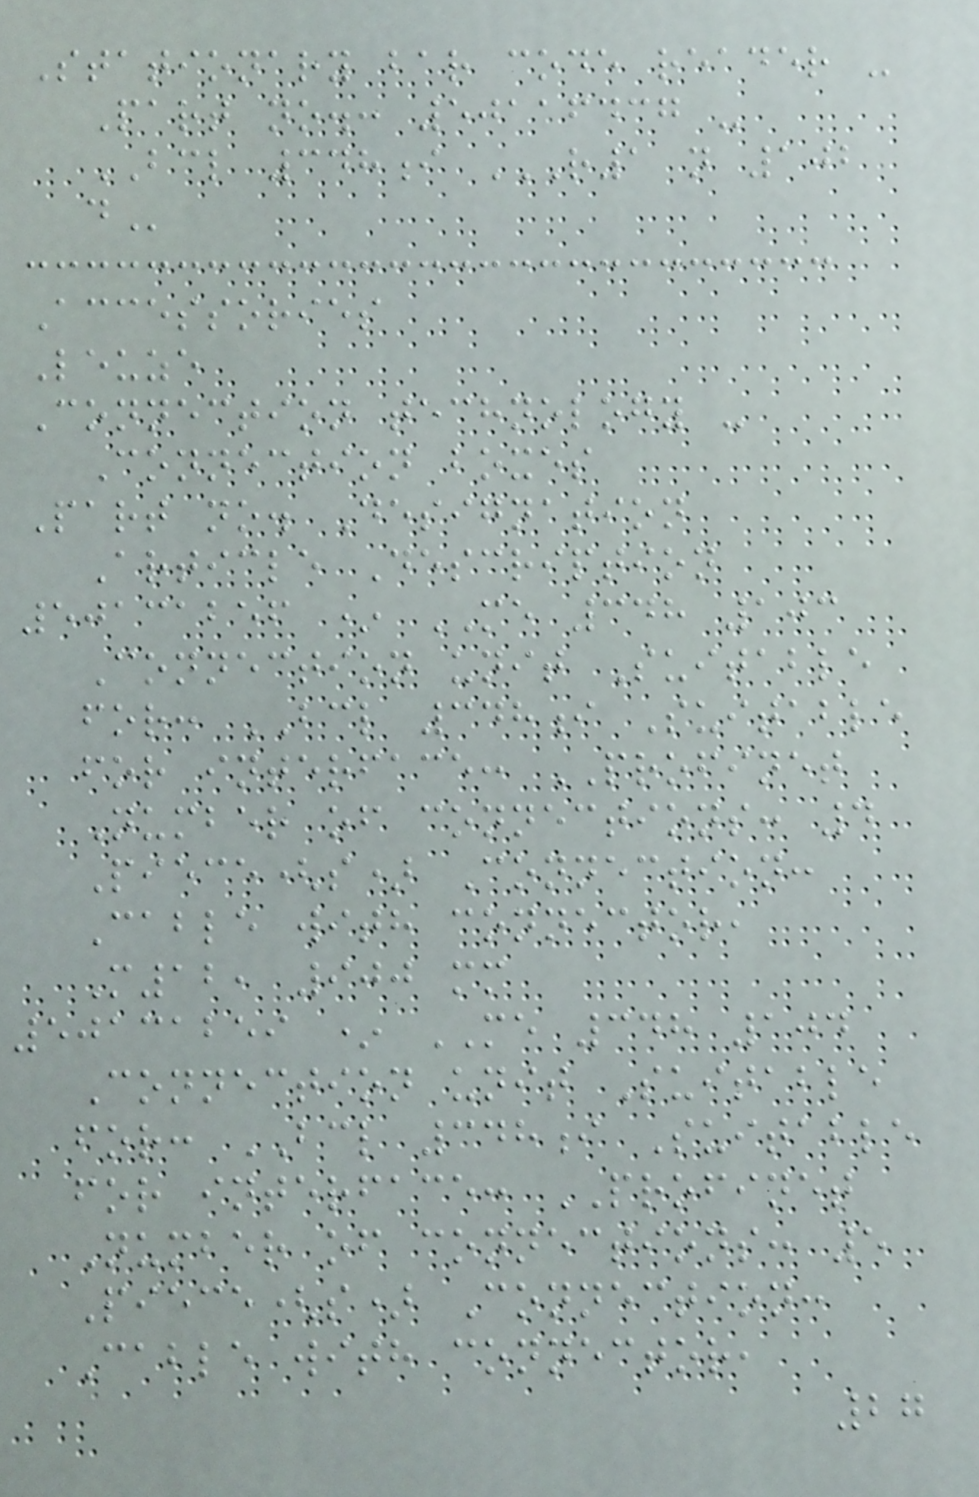Stationary bar code reader -
Part no.: 50116437 -
BCL 348i R1 N 102
D
Accessories
Leuze
Connection technology -
Connection boxes
Part no. Designation
Article Description
50131256 * ME 348 103
Connection unit Suitable
for: BCL 348i Suitable
for interface: PROFINET
Number of connections: 4
Piece(s) Connection:
Cable with connector,
M12, 900 mm
50131259 * ME 348 104
Connection unit Suitable
for: BCL 348i Suitable
for interface: PROFINET
Number of connections: 5
Piece(s) Connection:
Cable with connector,
27
